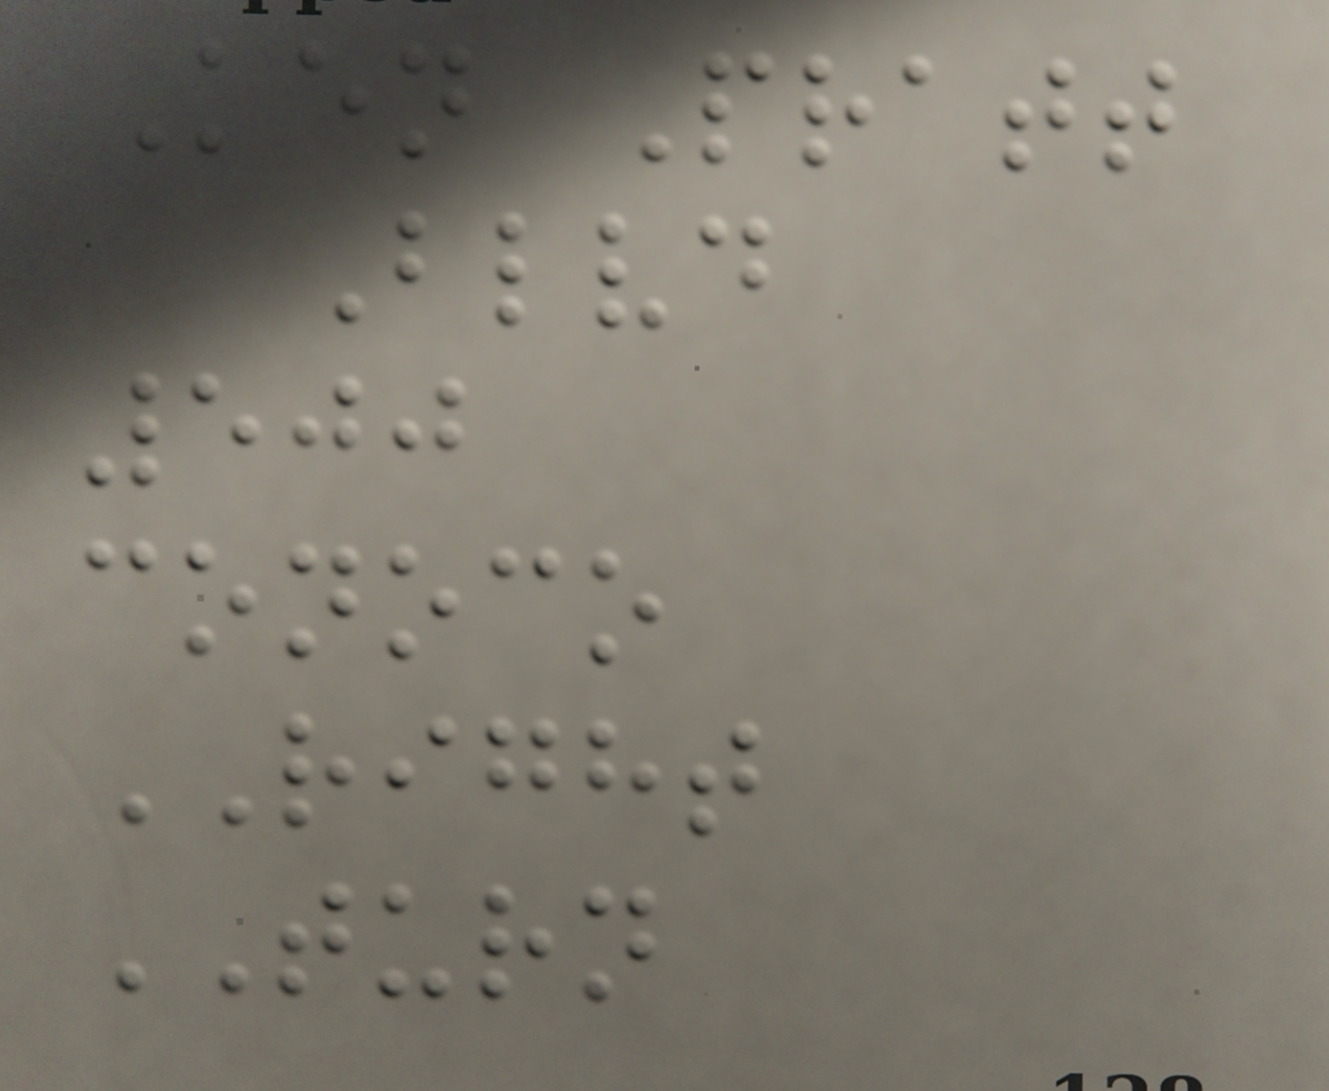Ken Pratt
Blvd
500
conoco
RIGHT
TURN
